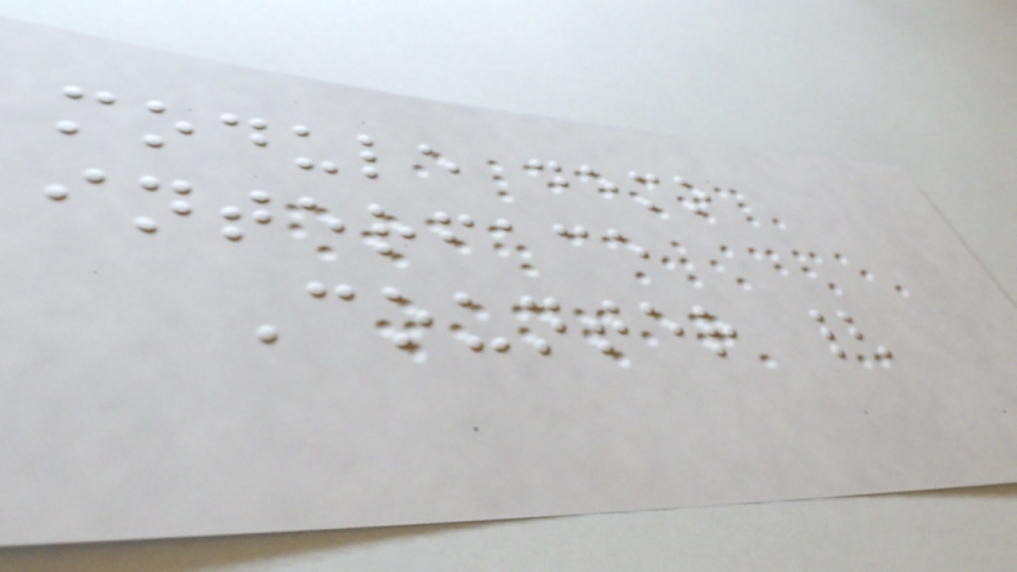module demo
interface
Counter {
